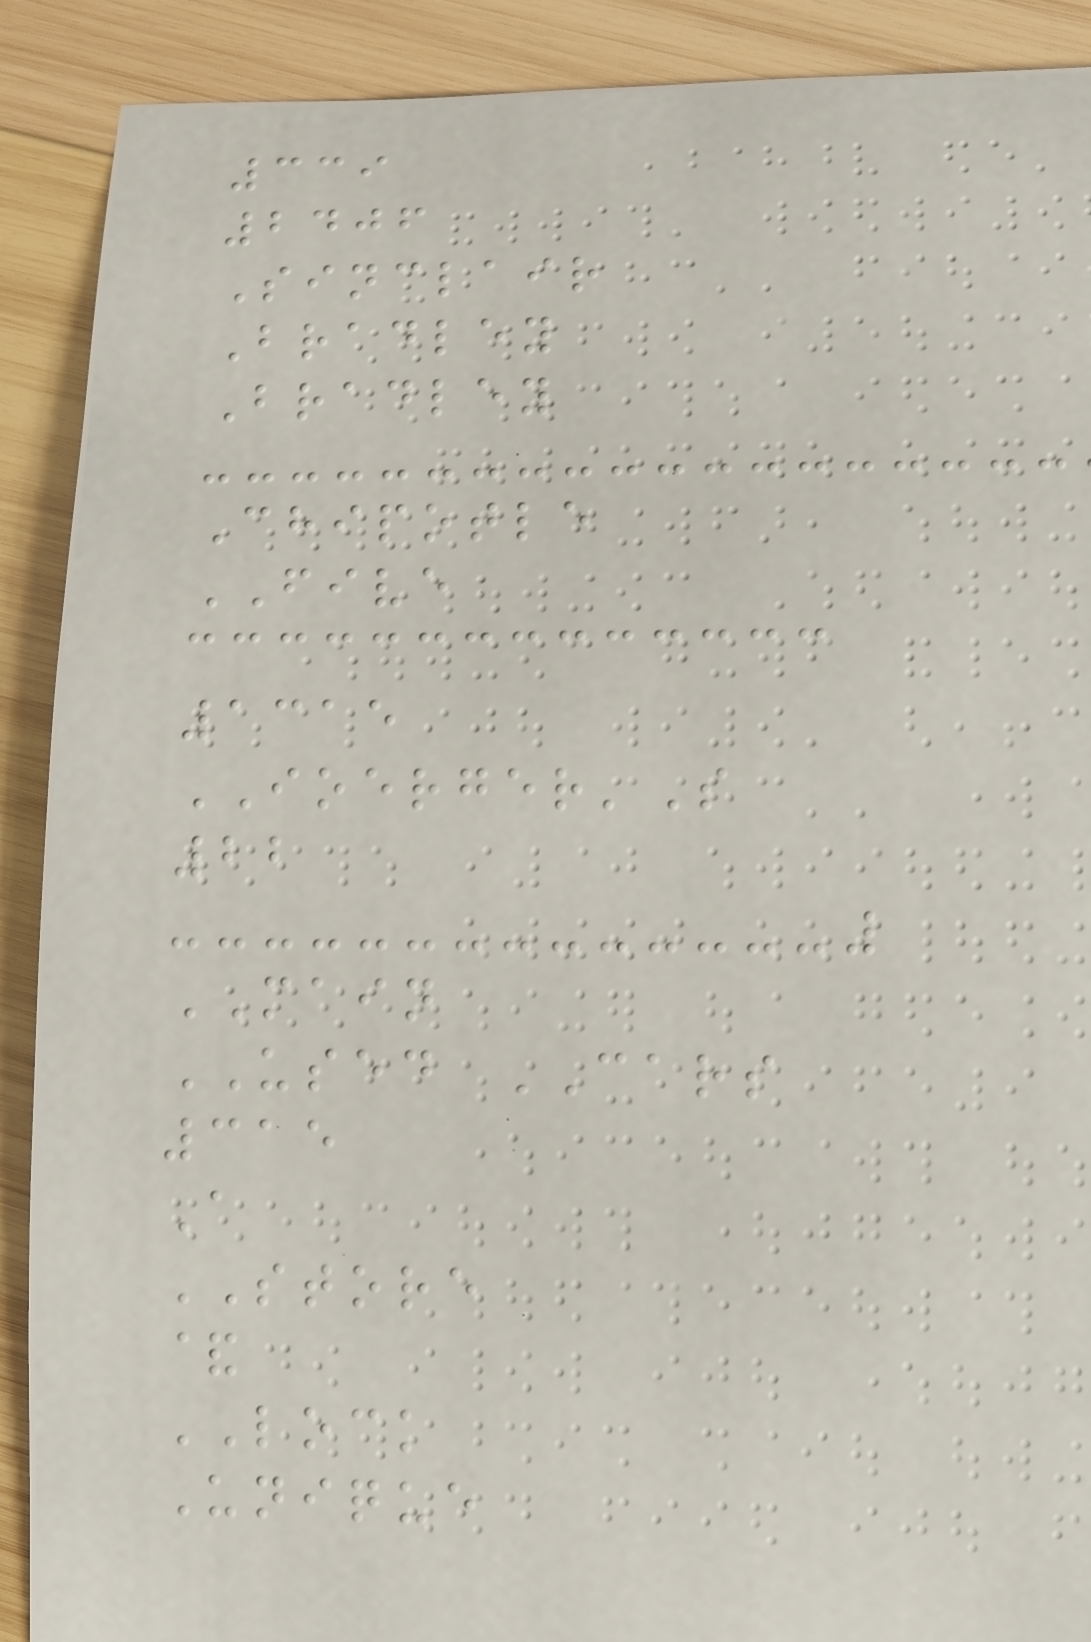339
2406
Sinclair
Bradley
Bradley
Chipotle
FIVE
1315
IOERGER'S
22
MAIN
USED CARS
315
A
STORE
&
LOCK
Unique
